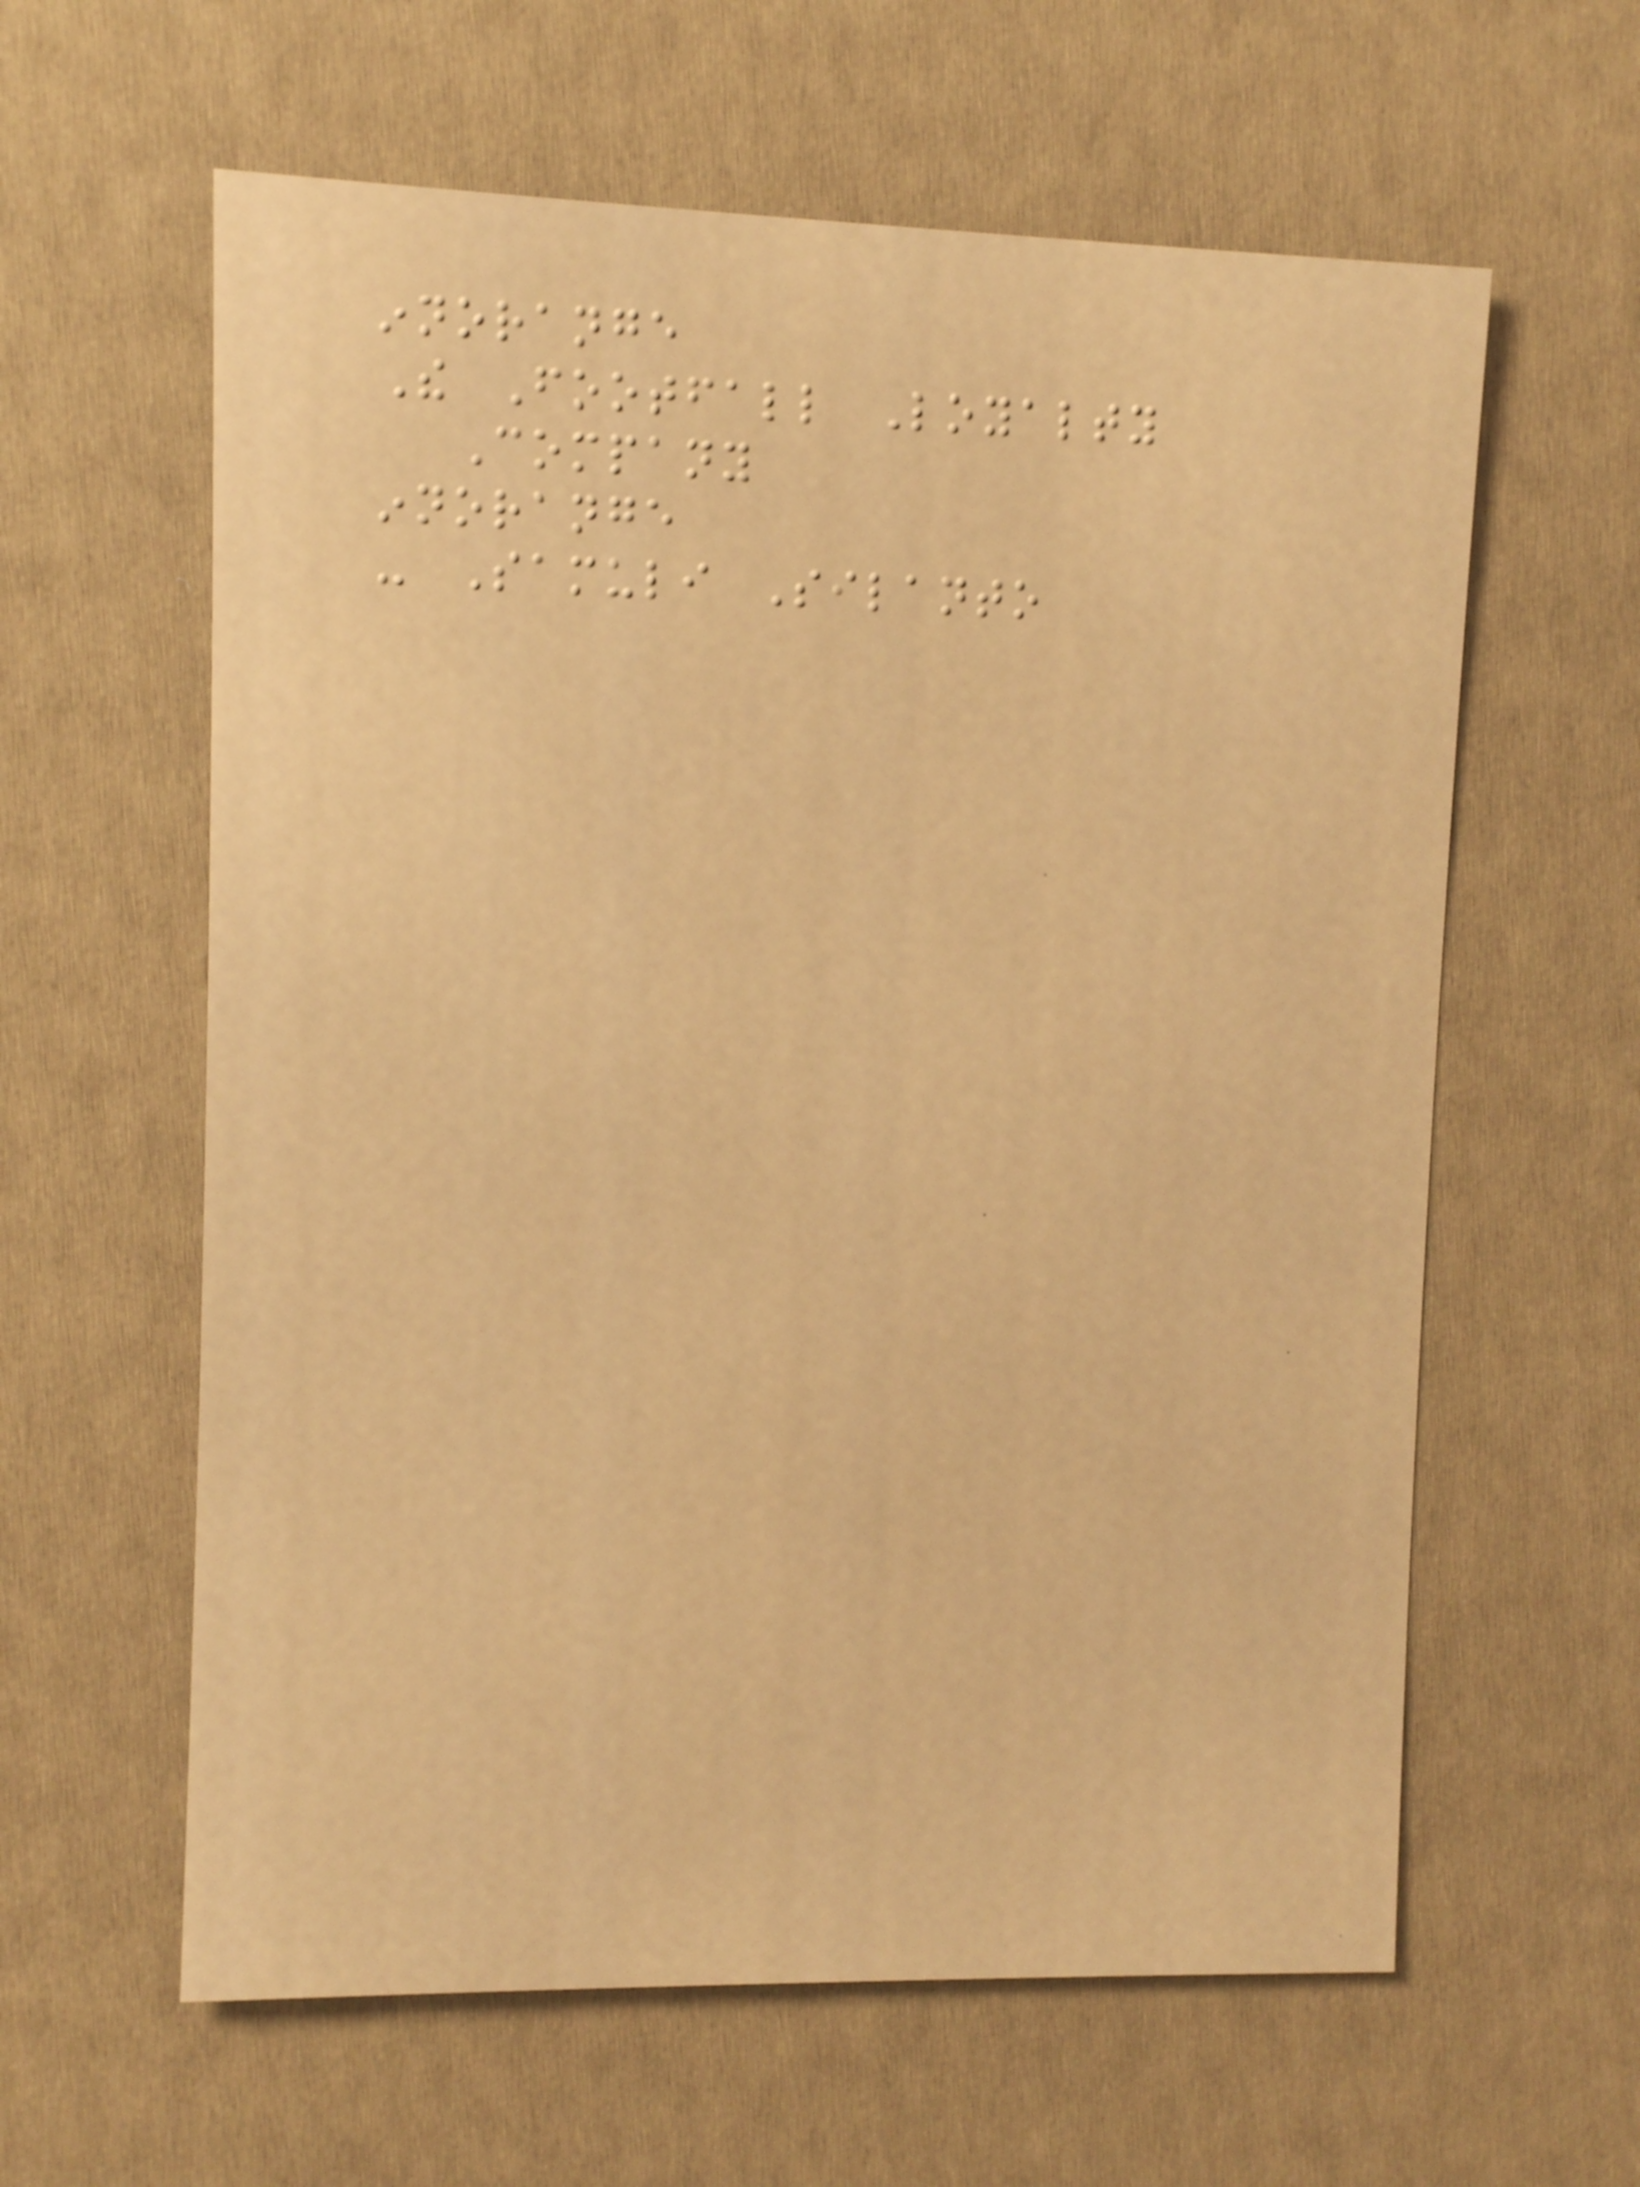innorange
The Footfall Loyalty
Company
innorange
- Samuli Silanto
